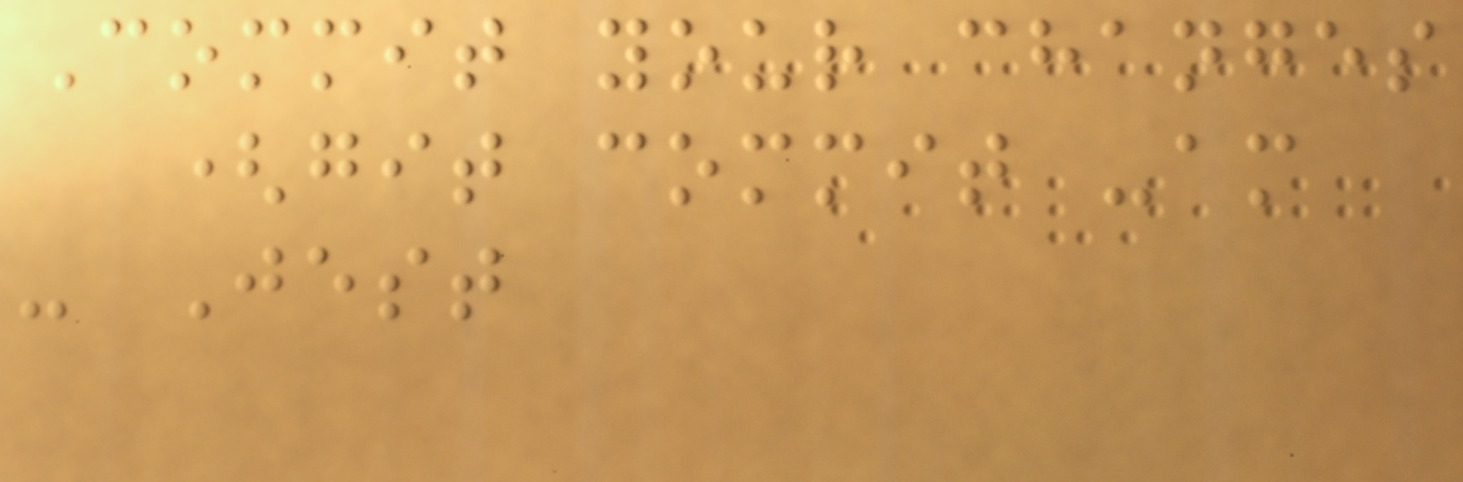Commit your changes
(git commit -am
- Jest
